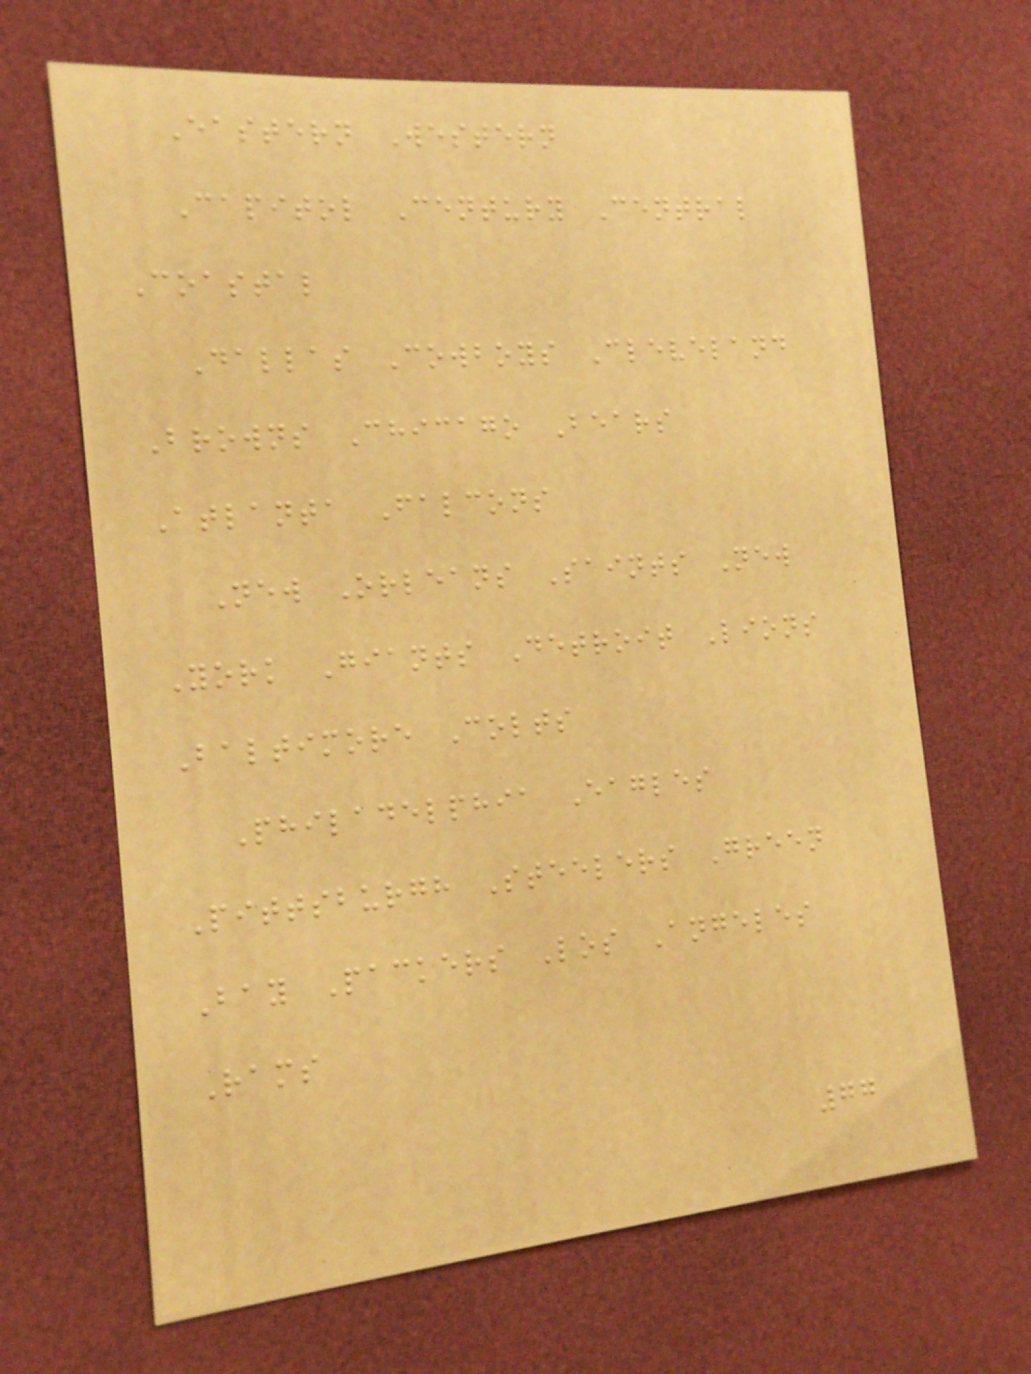Eastern Western
Capitol Century Central
Coastal
Dallas Cowboys Cleveland
Browns Chicago Bears
Atlanta Falcons
New Orleans Saints New
York Giants Detroit Lions
Baltimore Colts
Philadelphia Eagles
Pittsburgh Steelers Green
Bay Packers Los Angeles
Rams
77
